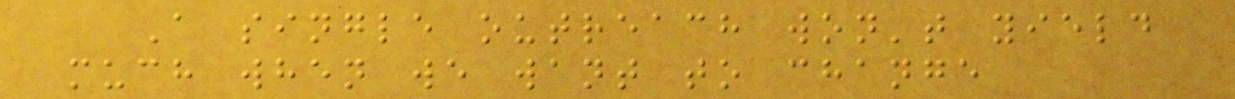A single outreach won't yield
much when we want to change
